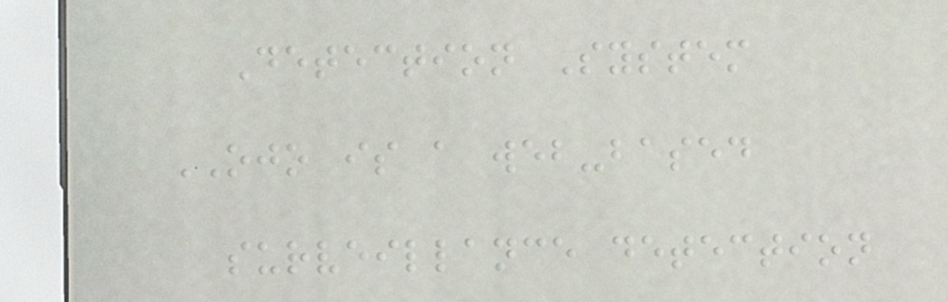Detection System
OJO is a web-based
surveillance detection
